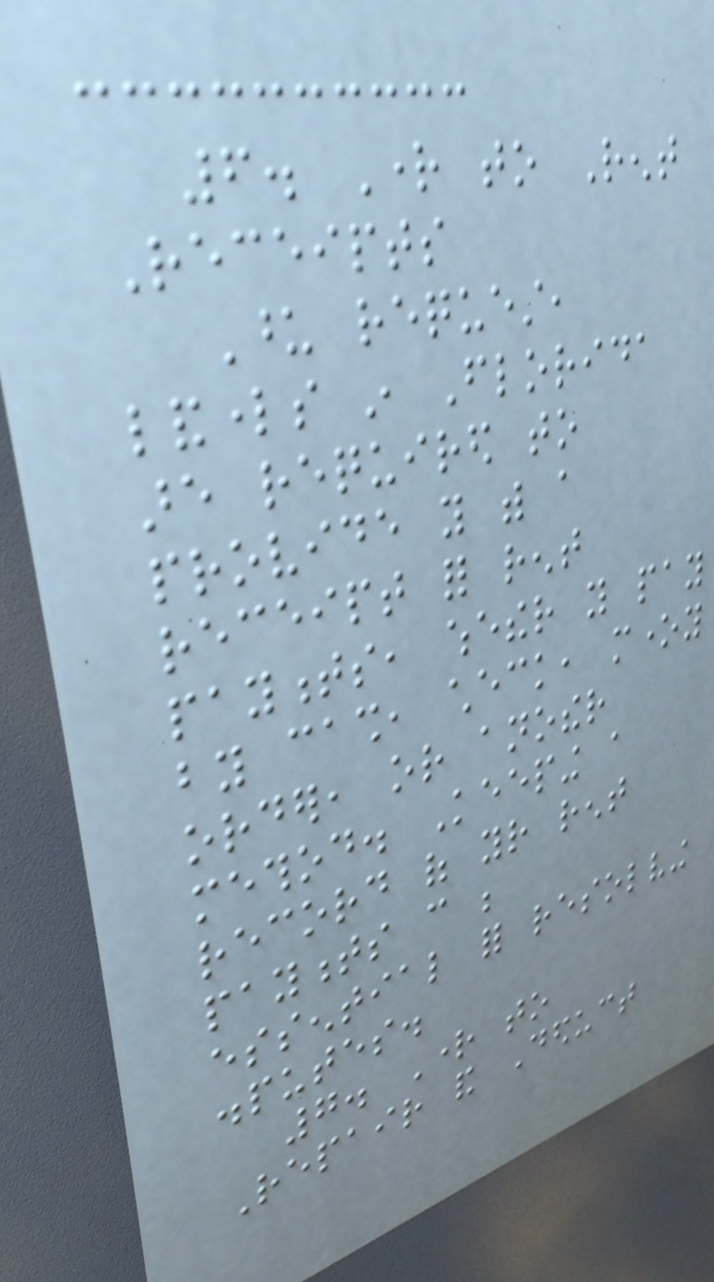6. Right to Rent
Receipts
Upon request,
landlords in Florida
are required to
provide you with a
receipt for rent
payments, whether you pay
by cash, check, money
order, or another
method. Keeping a
record of your rent
payments can be
essential for resolving
disputes.
7. Right to
Repair and Deduct
